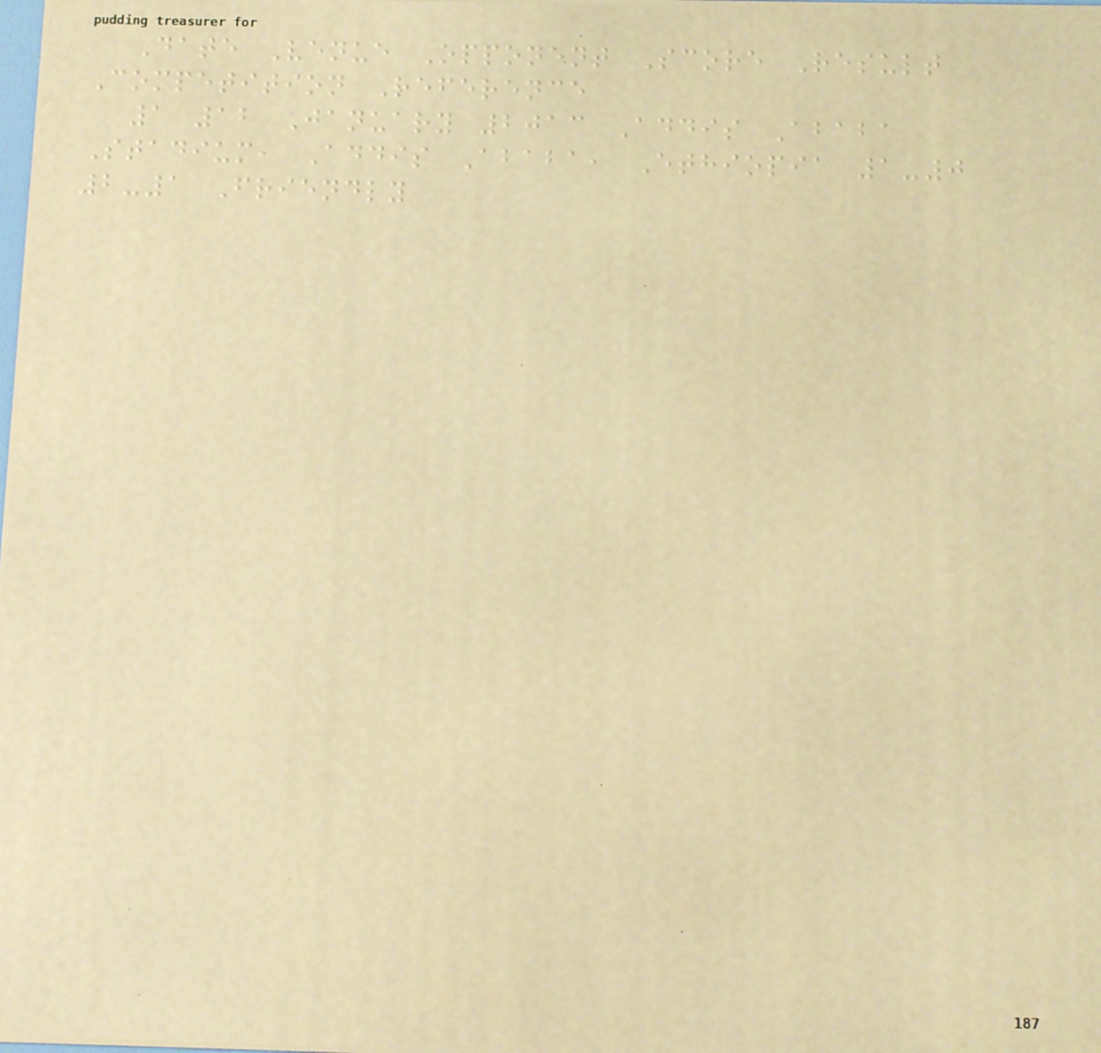Date Venue Opponent Score Result
Competition Reference
1 12 January 2013 Addis Ababa
Stadium, Addis Ababa, Ethiopia 1-0
2-1 Friendly
